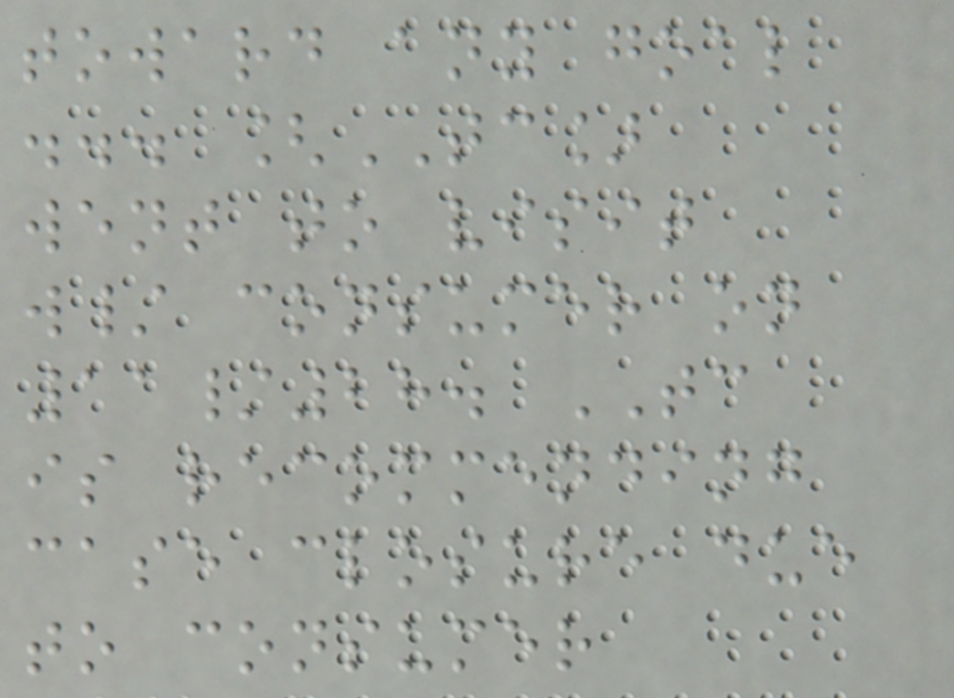toward any goal
... [TC]
went to visit
w/ consumer on
11/28. TC
is recommending
case closure due
to consumer
